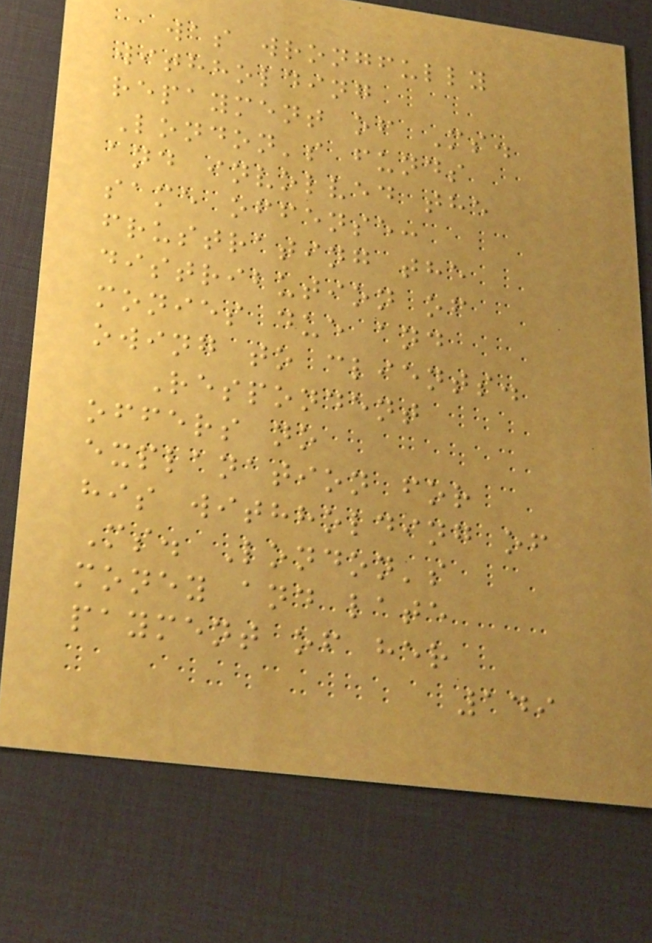was wrongfully
withholding
repayment of Ms.
London's funds
and involved the
same offense:
frustrating the
distribution of
monies due and
owing to clients.
Respondent
offers no
explanation for
his withholding of
Ms. London's
money and late
payment of her
149
